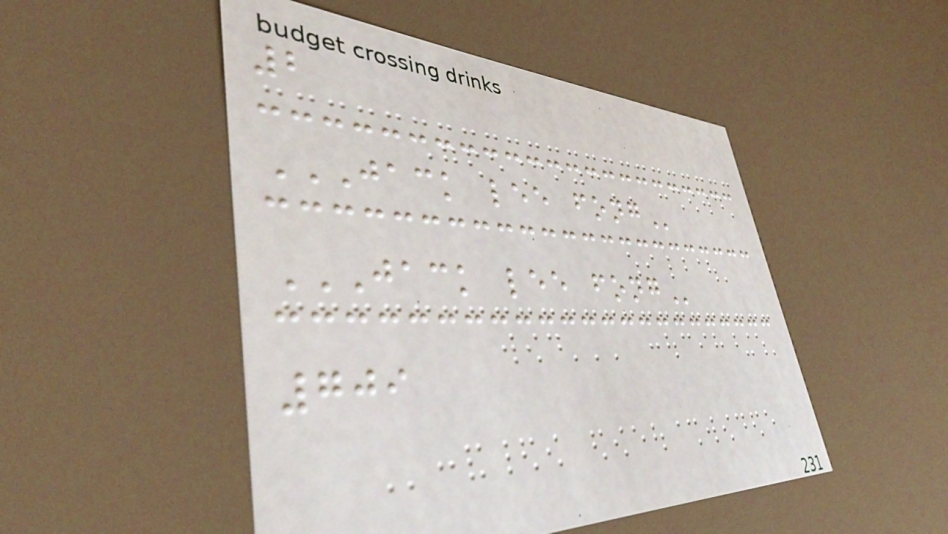2
JACK LEE FONG
JACK LEE FONG
709
